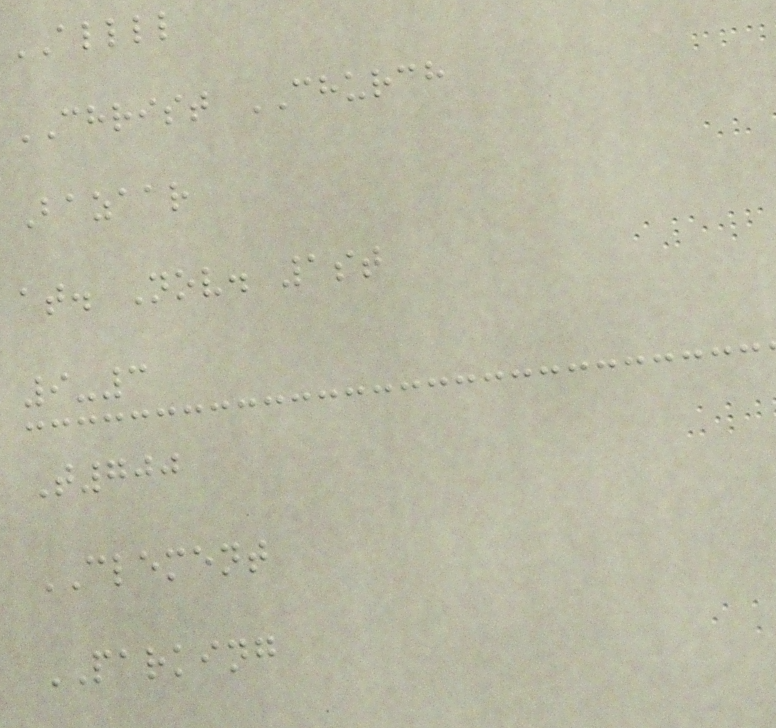ALLLL
CHRIST CHURCH
Bazaar
at. Nov. 1st
9-3
T700
CLEMENT
PARKING
